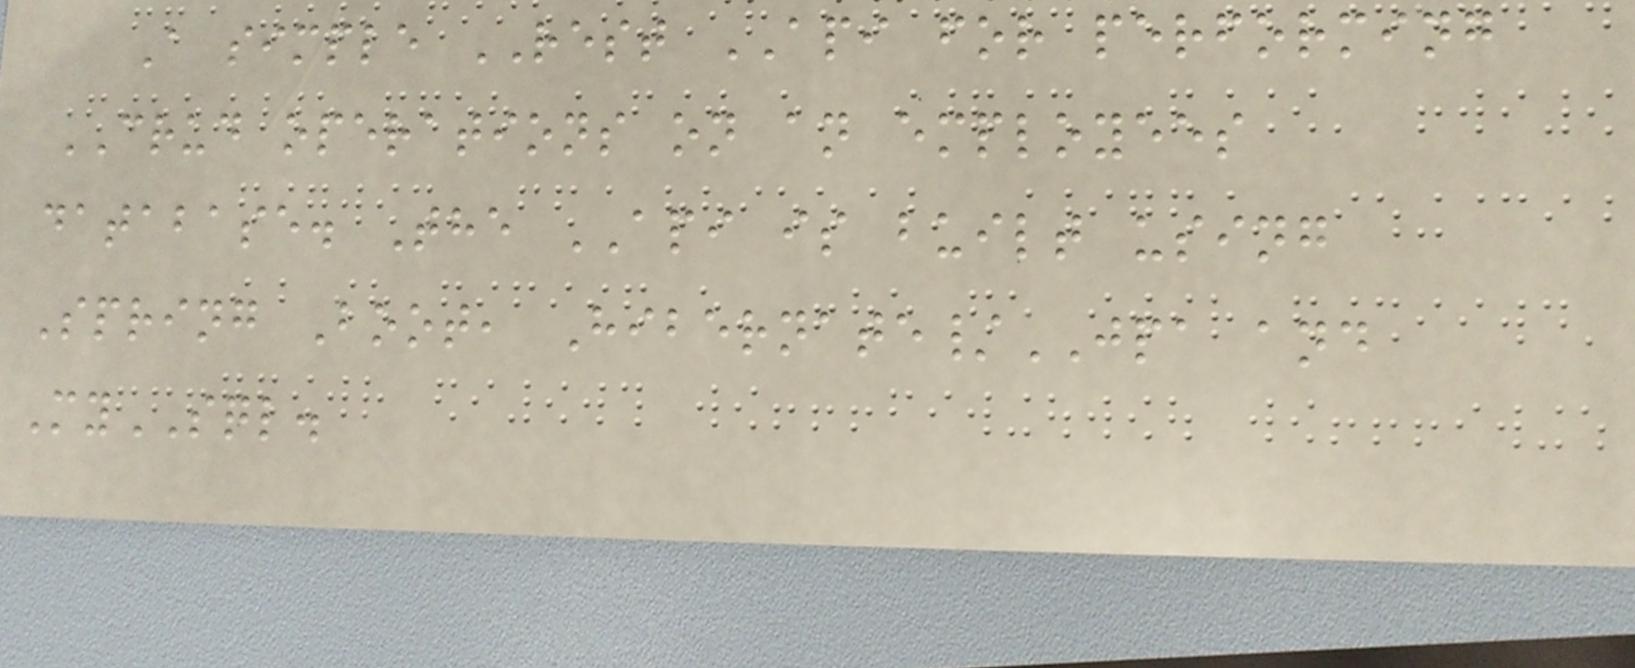A simple REST API for performing
CRUD operations on an employees
database. The API is built using
Spring Boot, Hibernate/JPA and
MySQL.
